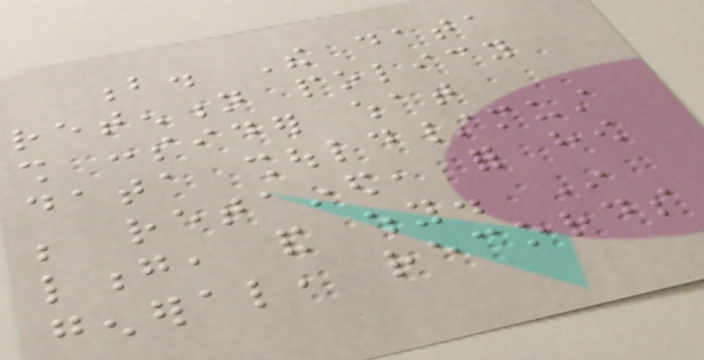b. The data
retention policy
shall consider what
data should/must
be retained, for how
long, and why. In
general, records
